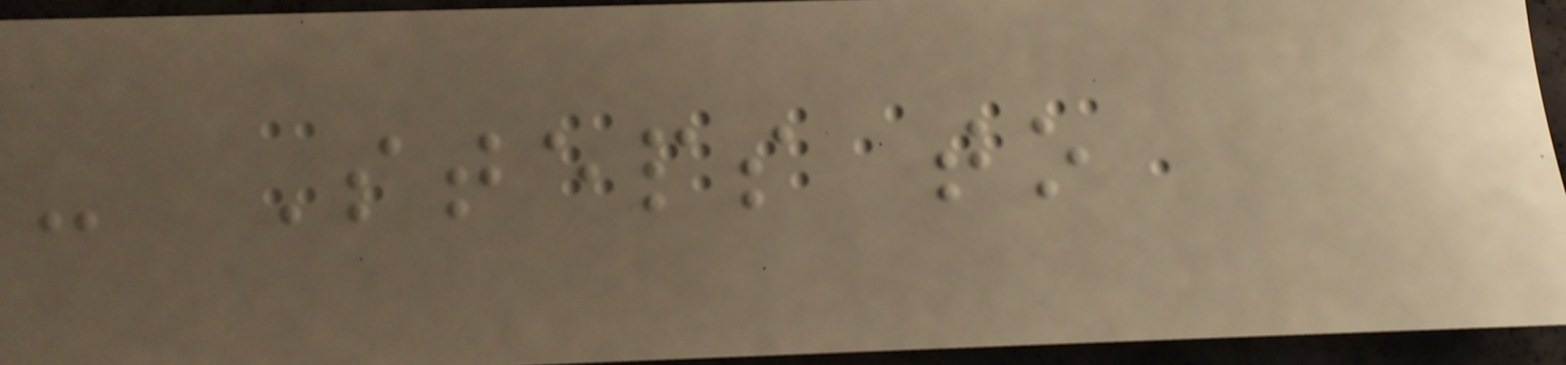- Steps to
